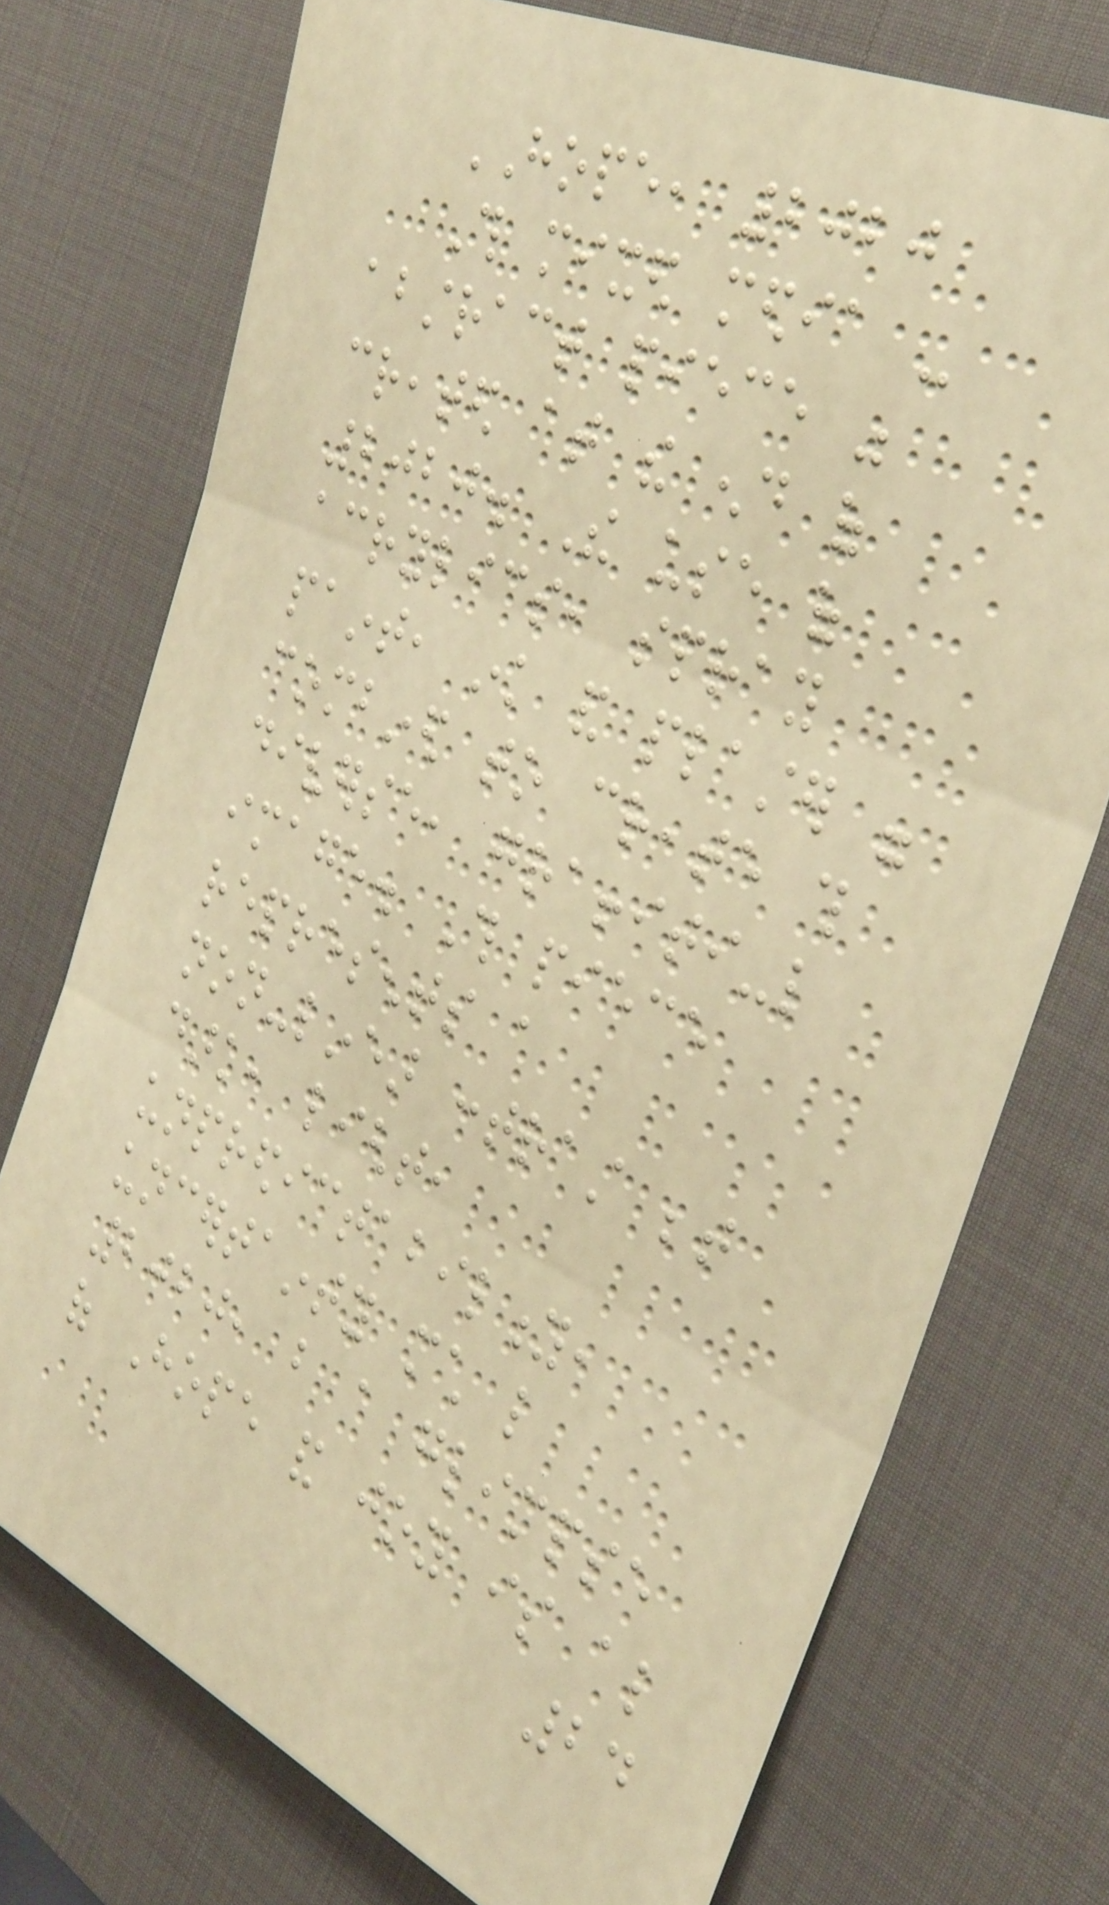HOPE, 2020
This mixed media -
abstract piece was
created at the end of
2020. The use of
acrylics, spray
paint, ink and plaster were
combined to create this
diverse, graffiti-like
image. This piece
represents a
non-linear contrast between
dark, light,
unpredictability,
uncertainty much like
2020, but a glimpse
of Hope and joy is also
24
